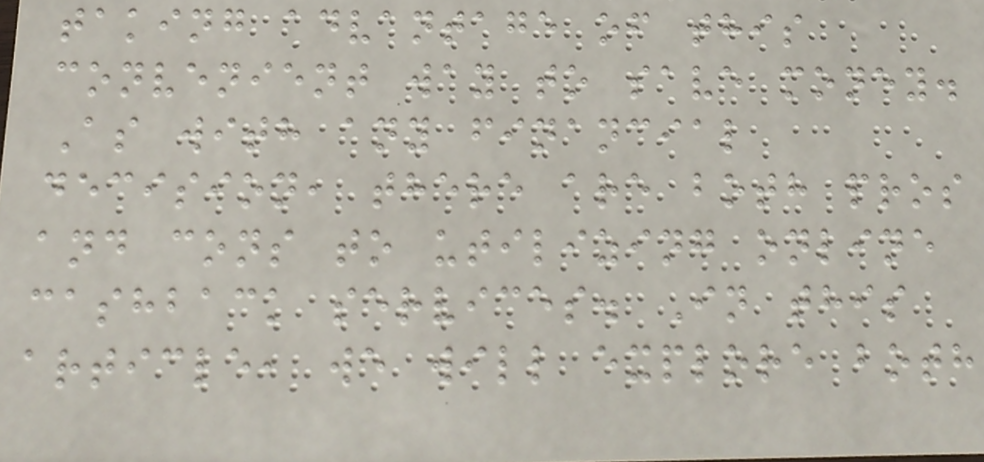taking advantage of this
convenient way to save money.
As with any financial
decision, there are both pros
and cons to utilizing online
cashback services. In this
article, we will explore both
